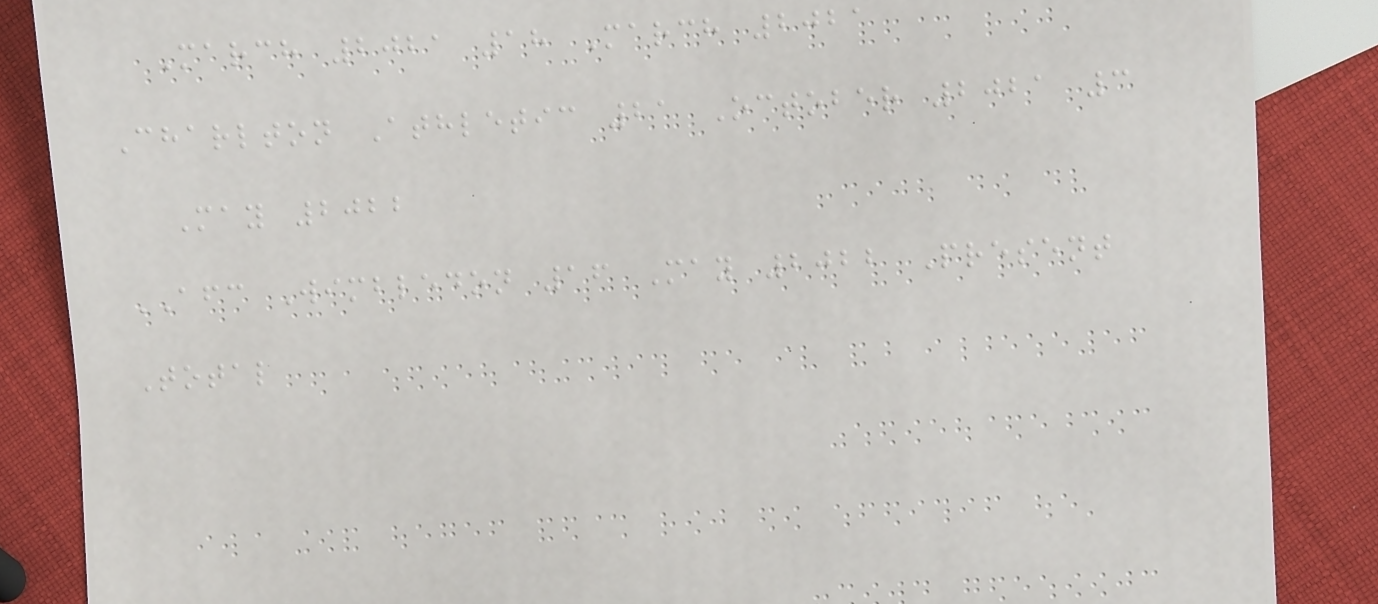March 2021 18 March 2021
Charlton Athletic 21 October 2021 3
May 2022
AFC Wimbledon 16 May 2022 Present
Total
